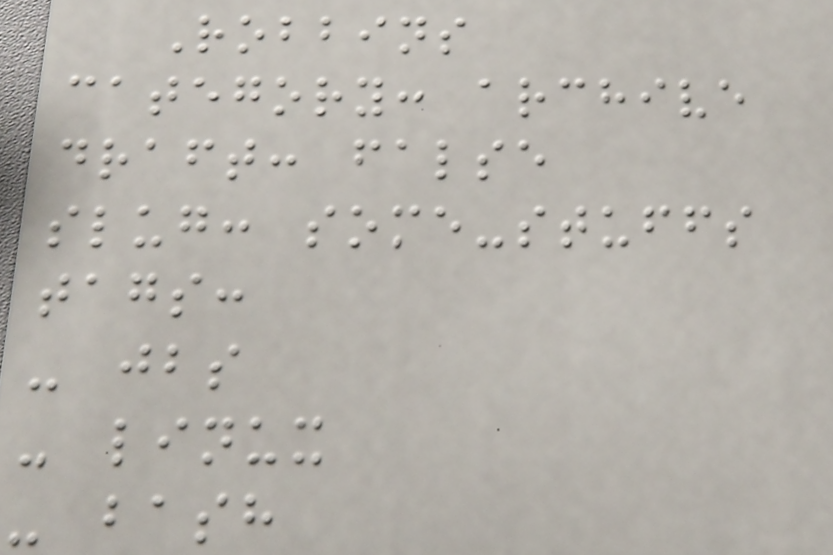Robbins
category: archive
draft: false
slug: some-stuffs
tags:
- jbs
- linux
- bash
